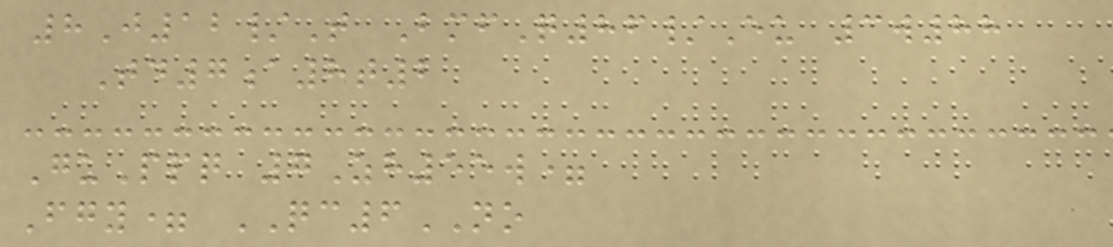8J12/T BmfQ86/Eu 3w88
Td7a8t2
GuPpq 7Zh55w=
Fgy= QC6NO
